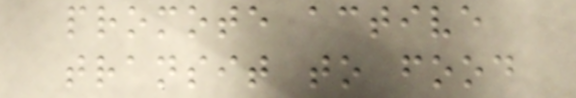promote active
transit to food
